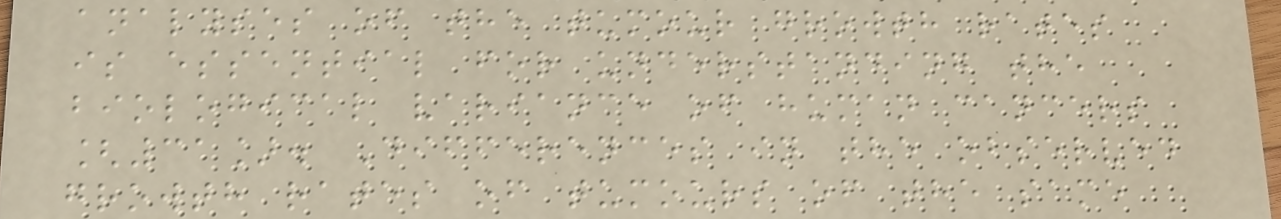analyses of the tumour growth rates
is essential for understanding the
biological variance of human cancers
[31]. Differences in the observed
growth rates of tumours of the same
